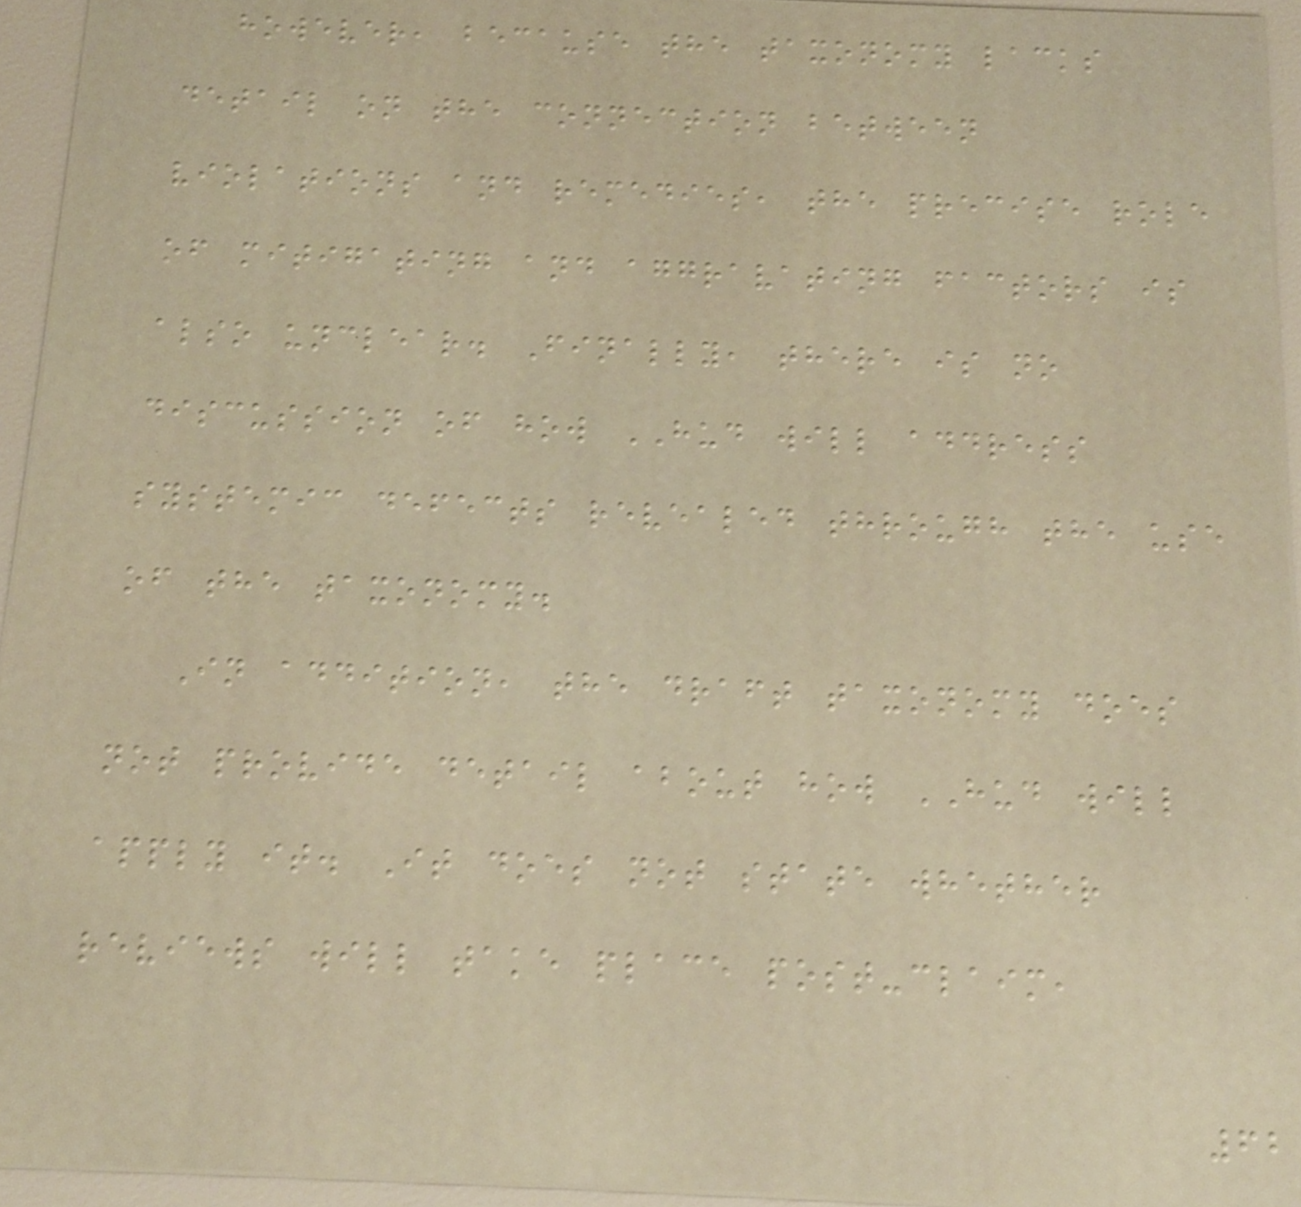however, because the taxonomy lacks
detail on the connection between
violations and remedies, the precise role
of mitigating and aggravating factors is
also unclear. Finally, there is no
discussion of how HUD will address
systemic defects revealed through the use
of the taxonomy.
In addition, the draft taxonomy does
not provide detail about how HUD will
apply it. It does not state whether
reviews will take place post-claim,
62
